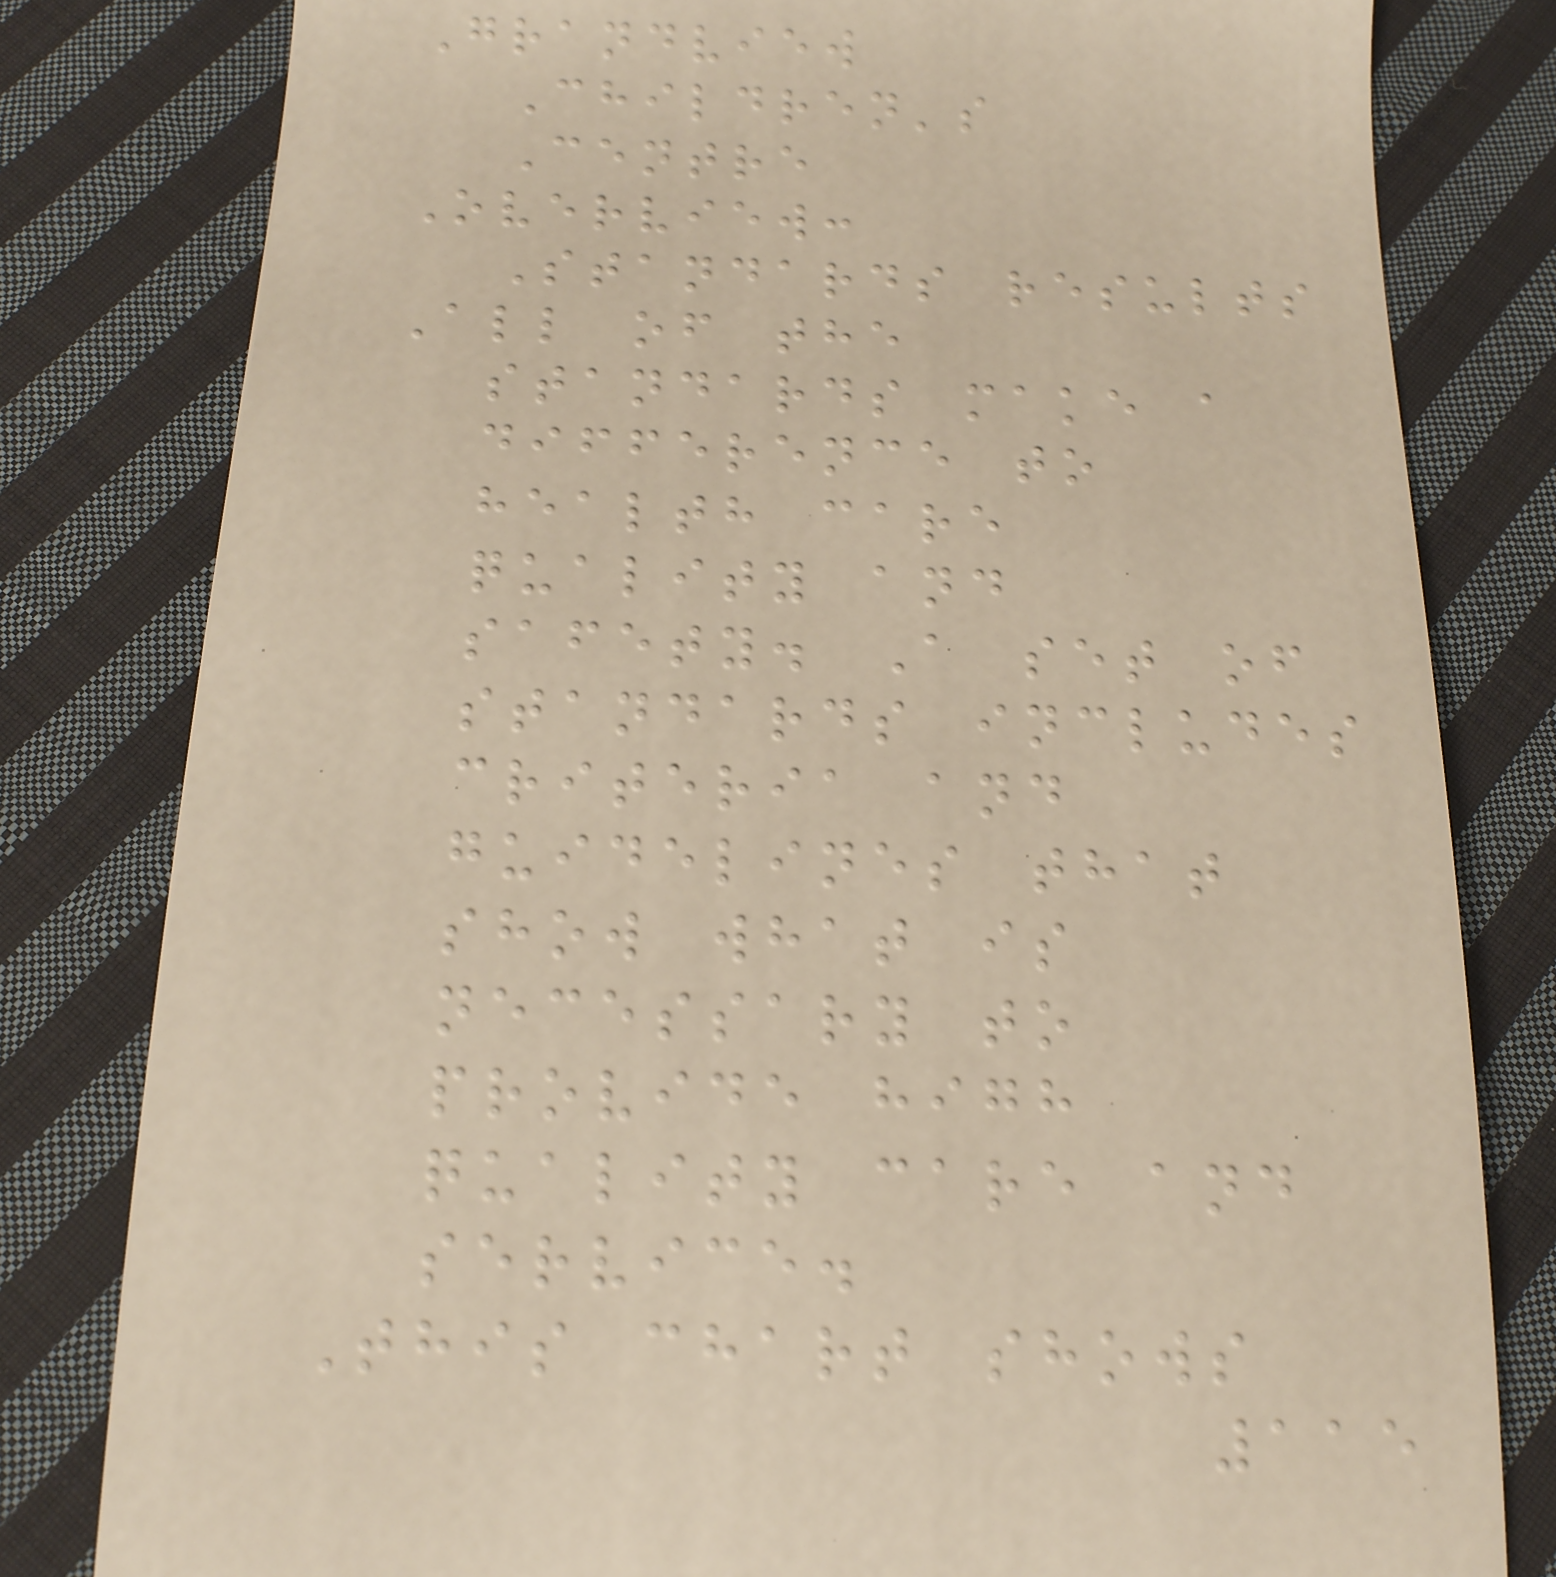Grandview
Children's
Centre
Overview:
Standards results
All of the
standards make a
difference to
health care
quality and
safety. A set of
standards includes
criteria and
guidelines that
show what is
necessary to
provide high
quality care and
service.
This chart shows
115
